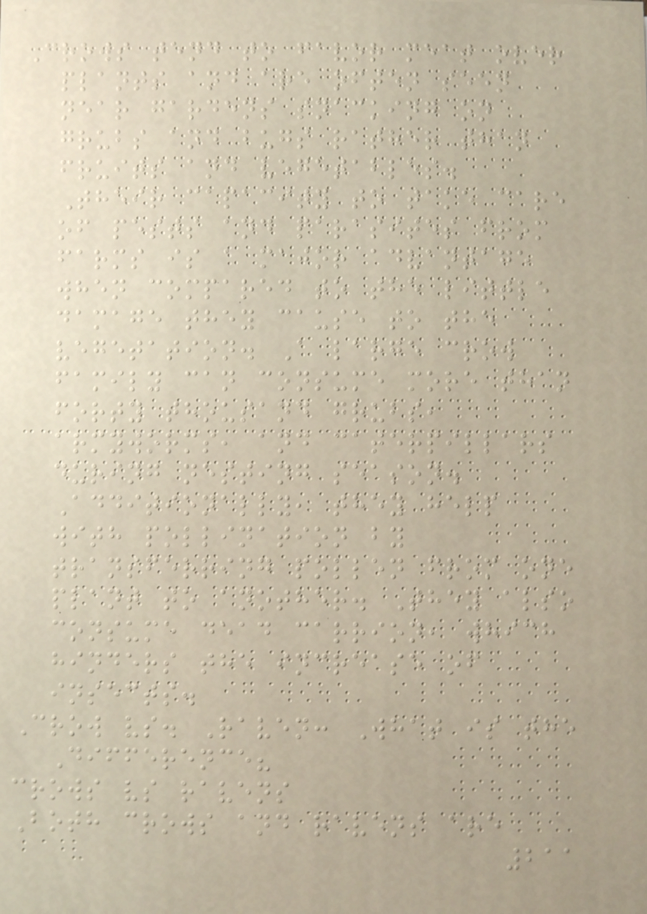Crows tend to favor meat over
plants and are often seen
near gardens snacking on
grubs and bugs rather than
fruits and vegetables.
Their capacity to take care
of pests and parasites from
farms is a major advantage
when compared to the little
damage they cause to the
vegetation. A large crow
family can consume more than
forty thousand grubs,
armyworms, and caterpillars
during nesting season.
Additionally, they help
with pollination by
transferring pollen from one
plant to another. They also
consume dead carrion, which
hinders the increase of
insects.
Crow vs. Raven: What is the
Difference?
crows vs ravens
Both crows and ravens are
211
